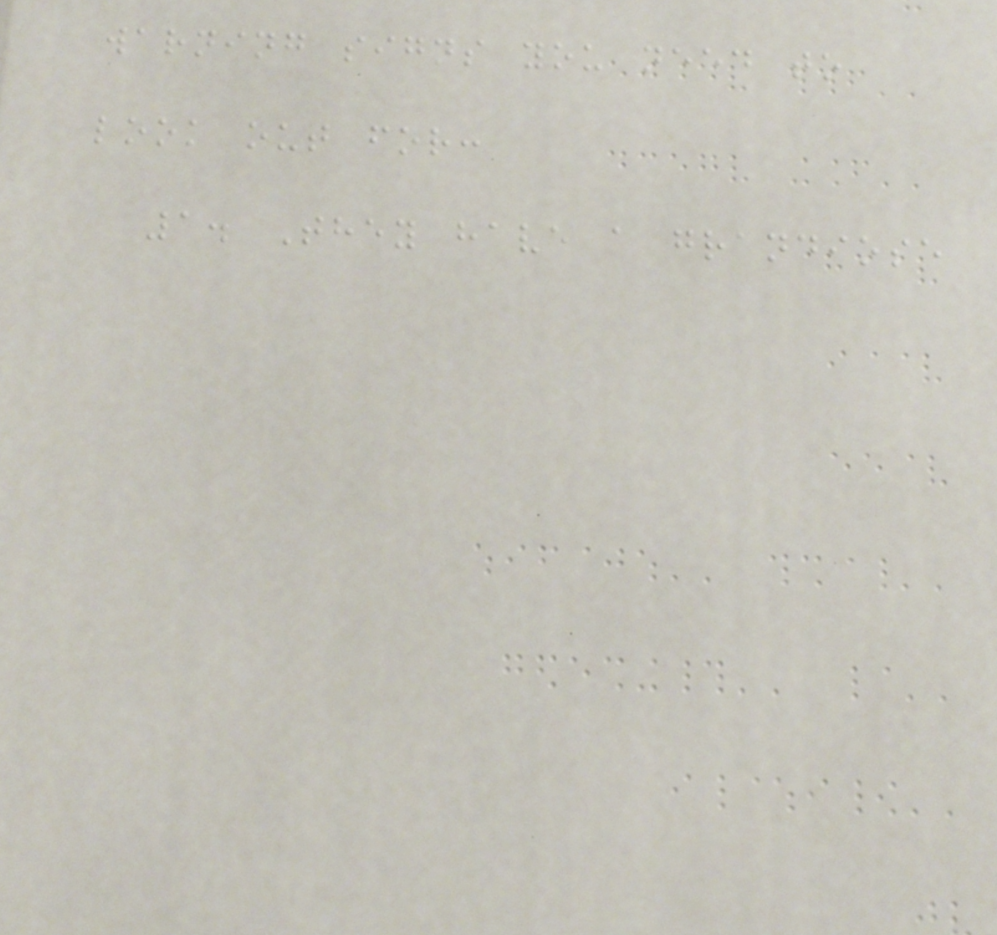warning signs you need to
look out for:
1. They have a grandiose
